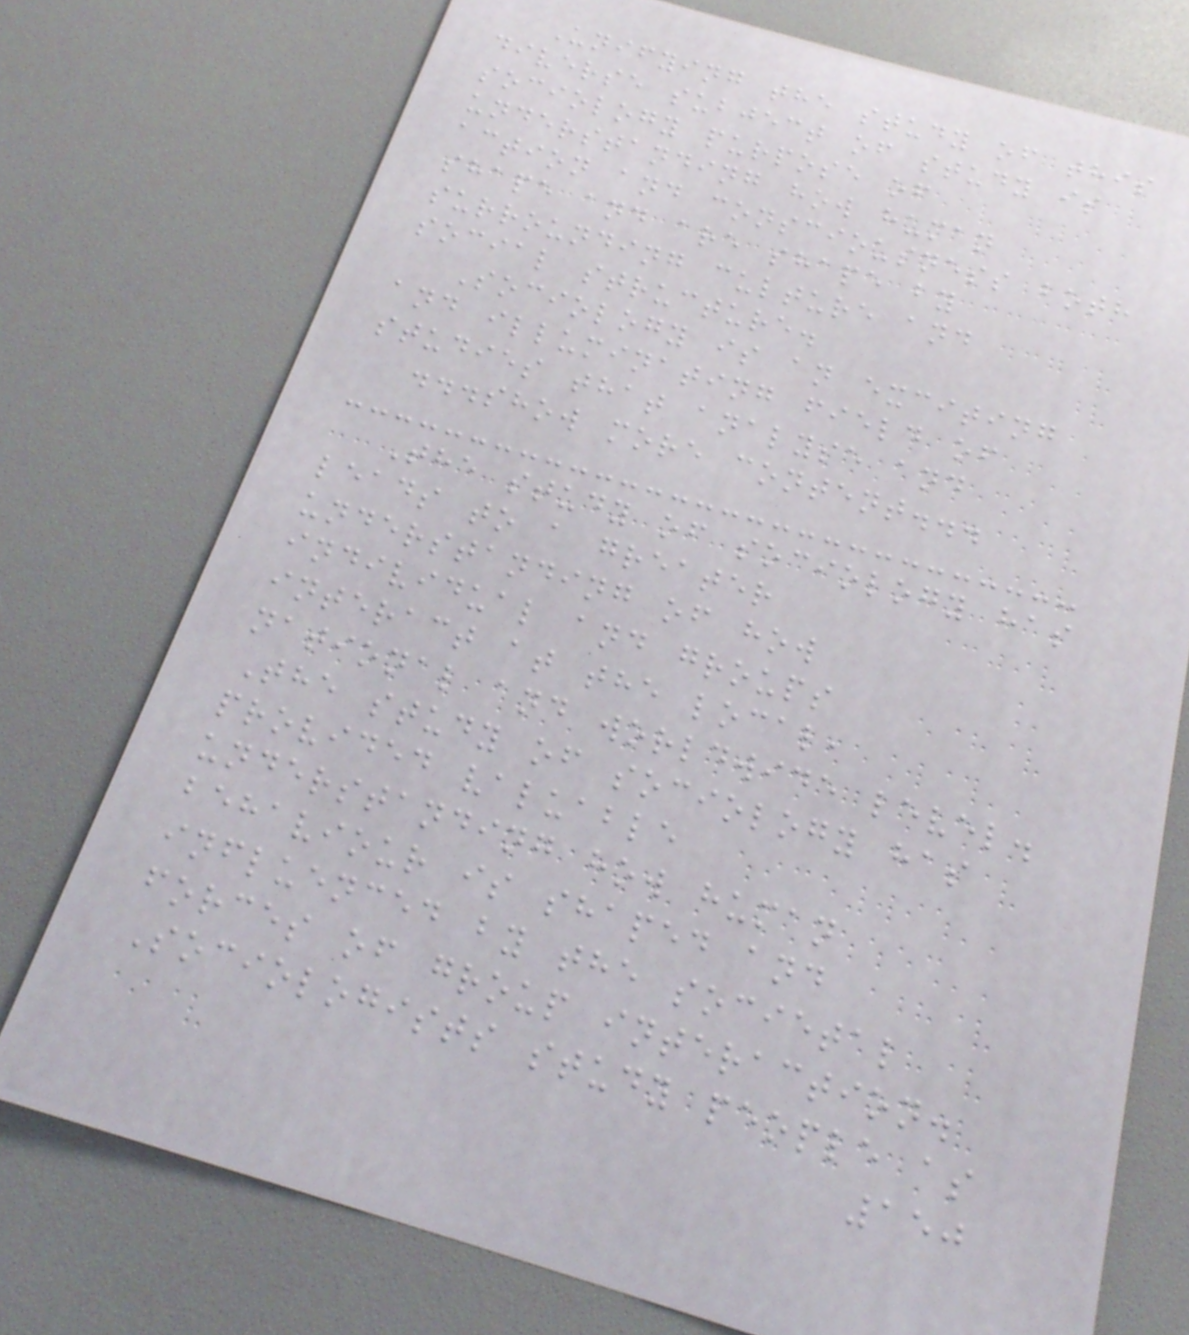Unifying the study of this
diverse subject of study is
sociology purpose of
understanding how human
action and consciousness both
shape and are shape by
surrounding culture and
social structure.
Sociology is an exciting
and illuminating field of
studies that analyse and
...show more content...
The study of sociology has
leads to a greater
understanding of how
individual and groups
interact at the local,
national and worldwide level.
The study of sociology has
provided valuable
understanding how human
behaviour is shaped and
influenced by the societal
forces of group interaction.
Sociologists study people as
150
